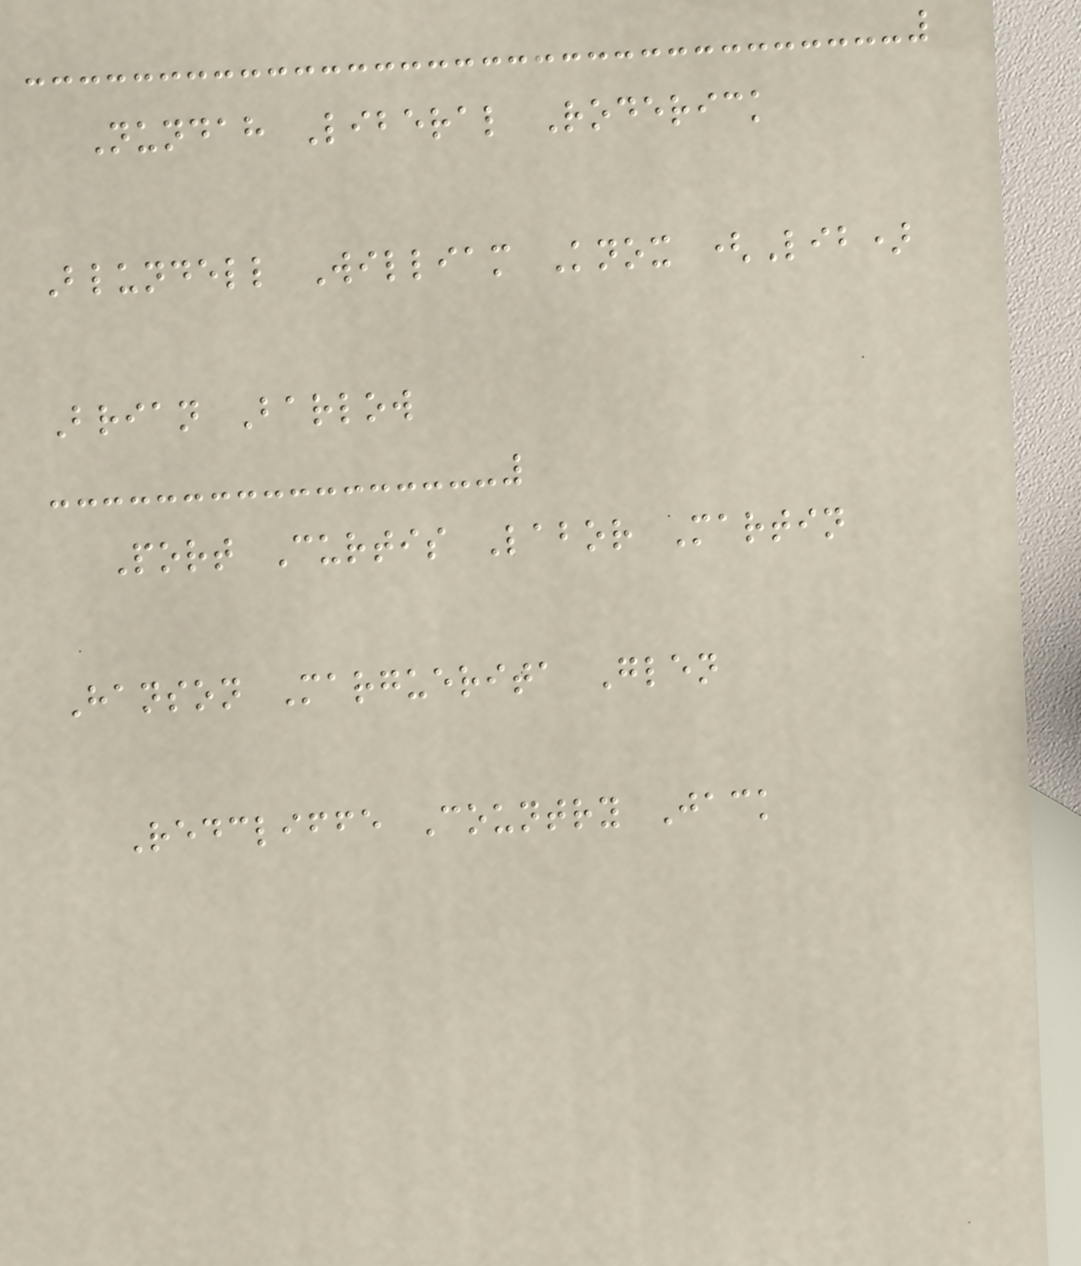Nundah Liberal Roderick
Blundell William Knox (Lib)
Brian Barlow
Port Curtis Labor Martin
Hanson Marguerita Glen
Redcliffe Country Jack
